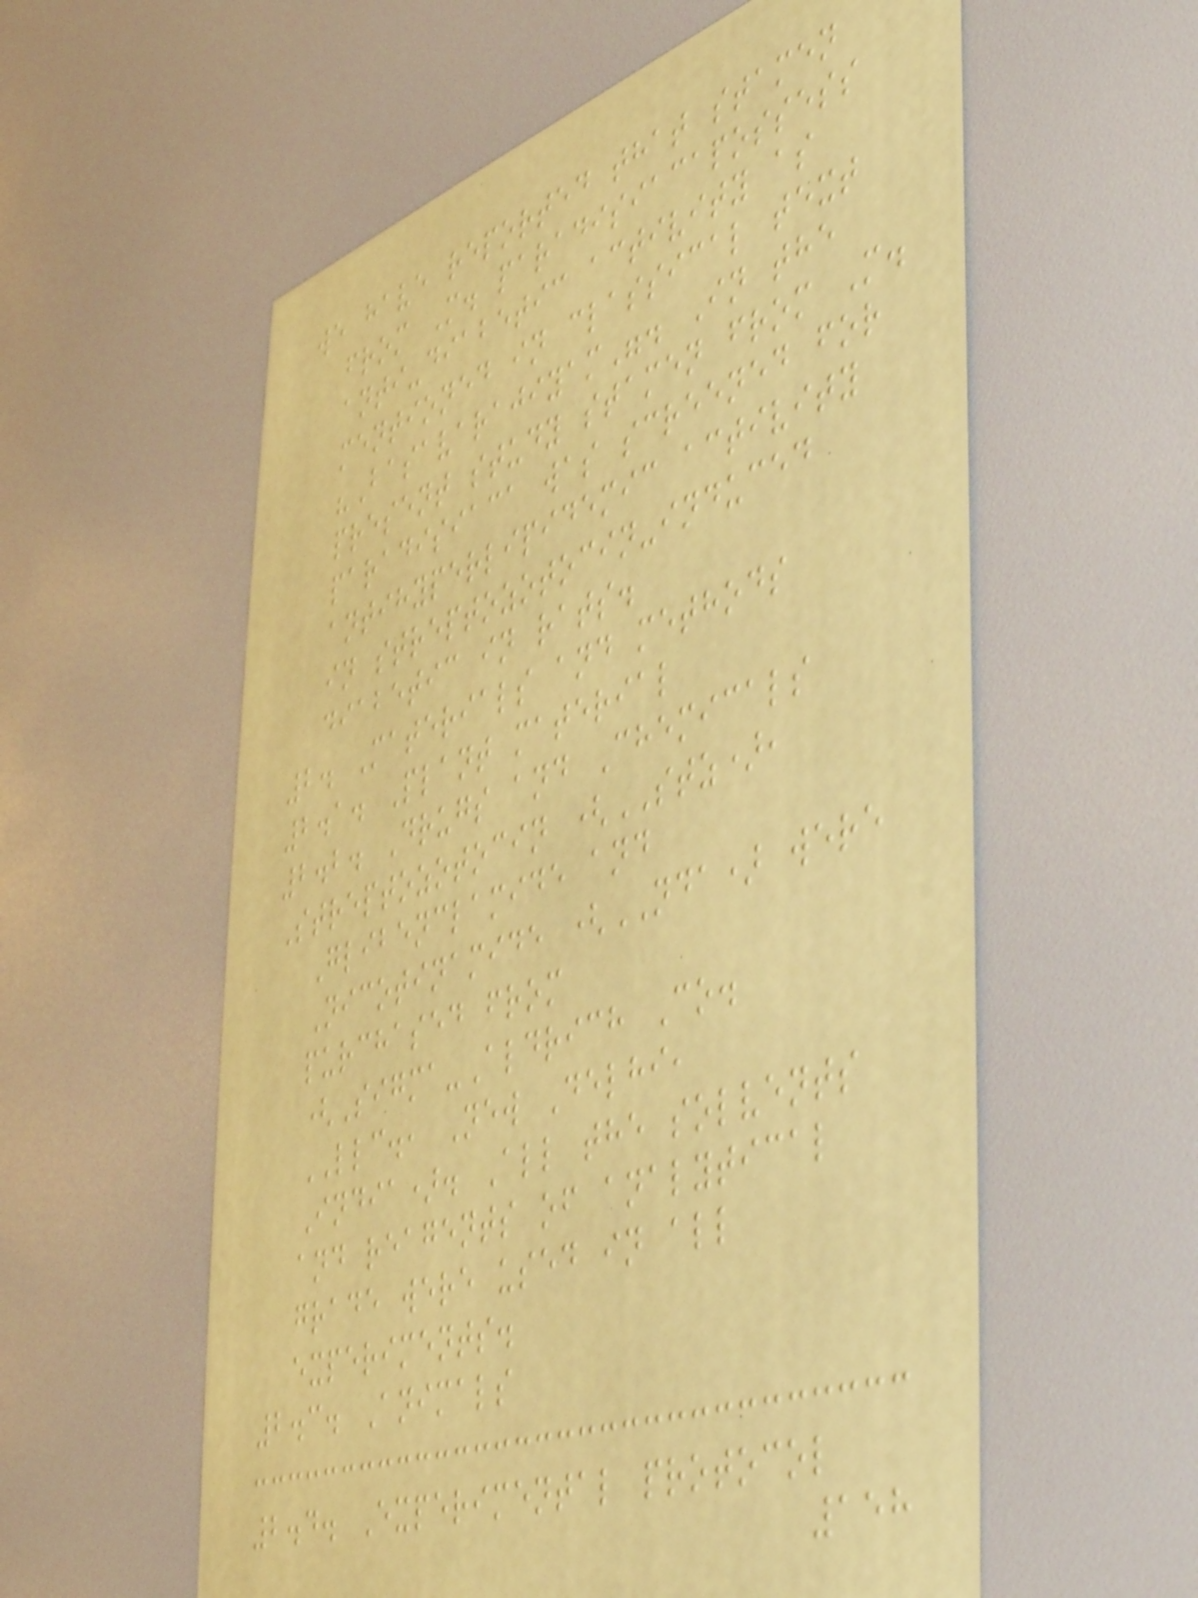we have reported that stamen
from M. paradisiacapossess
anti-diabetic activity as
mentioned in classical text
"Basavarajiyam". In the
present study stamen from M.
paradisiaca was screened for
antihyperlipidemic activity
in streptozotocin-induced
diabetic in rats.
2. Materials and methods
2.1. Plant material
2.2. Drugs and Chemicals
Streptozotocin (STZ),
Glibenclamide and
Nicotinamide (NDA) were
purchased from
(Sigma-Aldrich Co.
LLC., New Delhi,
India). All the solvents
and reagents of analytical
grade were used in all
experiments.
2.3. Animals
2.4. Experimental protocol
158
